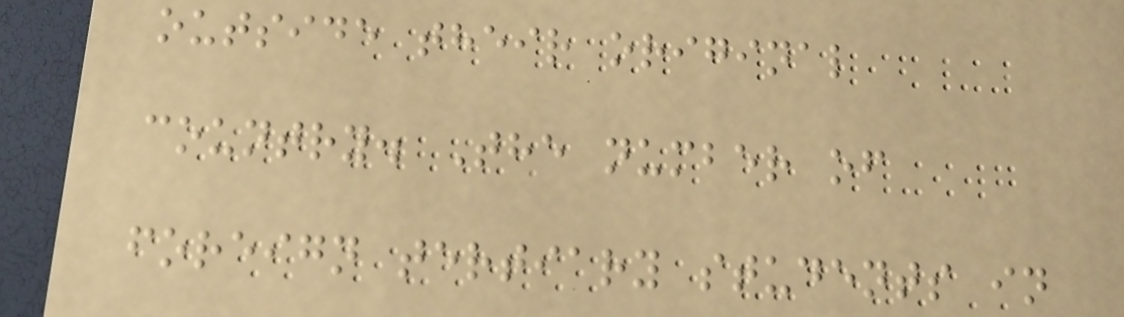outside their original
country. The number of
foreign tertiary students in
